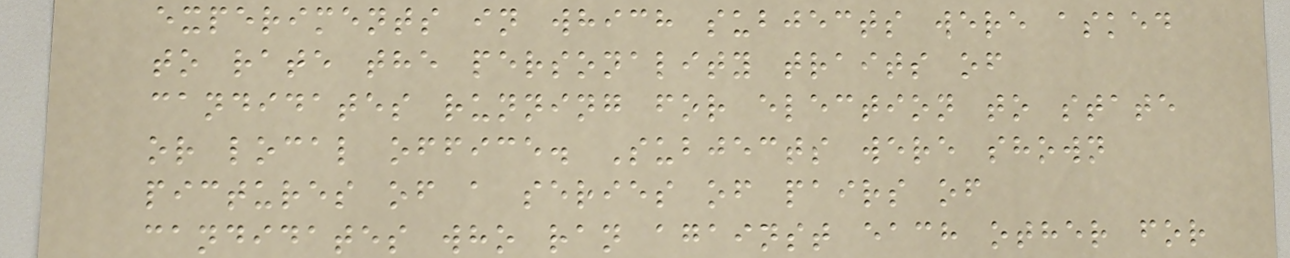experiments in which subjects were asked
to rate the personality traits of
candidates running for election to state
or local office. Subjects were shown
pictures of a series of pairs of
candidates who ran against each other for
